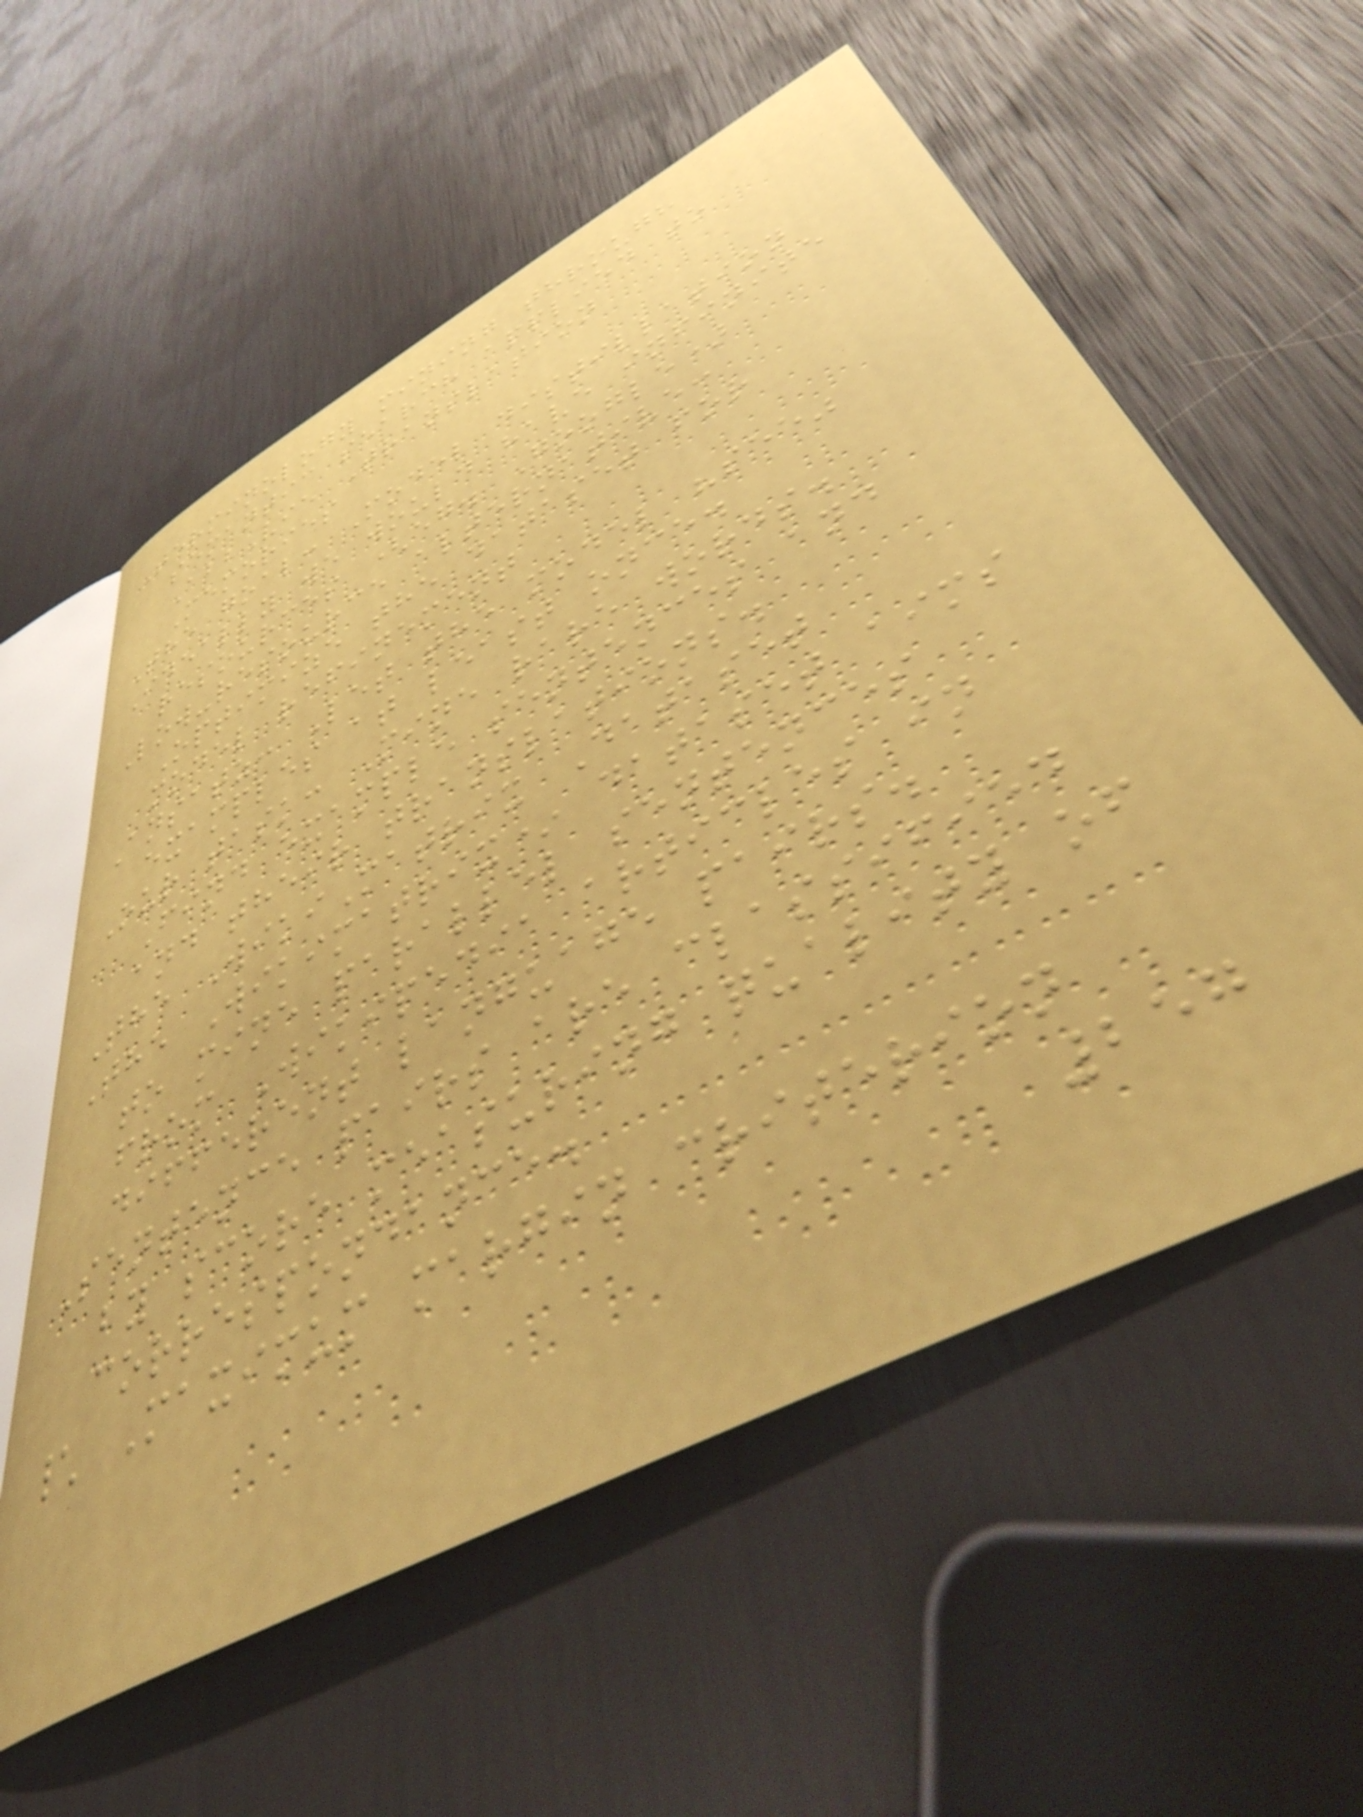Terminology mining through
semantic search applied to
AbbVie Translation
Memories
The goal: Model distillation
Ideally we would have infinite
resources (eg. Google)
Low-resource alternative:
Optimize the dataset for
model refinement
Ansatz: Let the model "see"
examples at least once.
Our task: Mine rare words.
Find example sentences and
and their translations.
The WikiMatrix Dataset
The Wikimatrix* dataset aims
to mine parallel sentences
from Wikipedia articles in
different language pairs.
Sentence pairs are classified
by score measuring quality of
correspondance.
\ Maximum margin criterion
257
